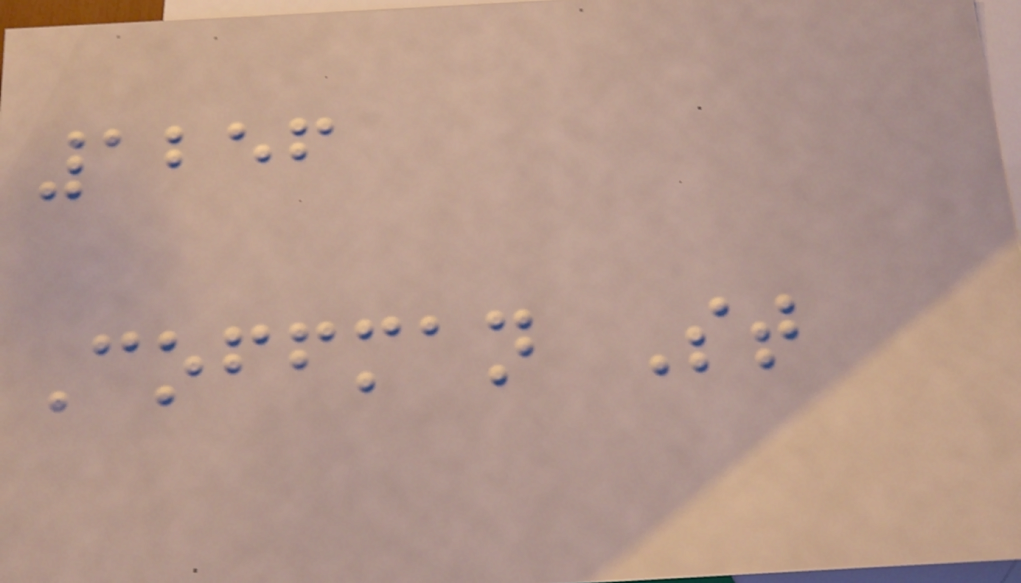1256
Coffman St
